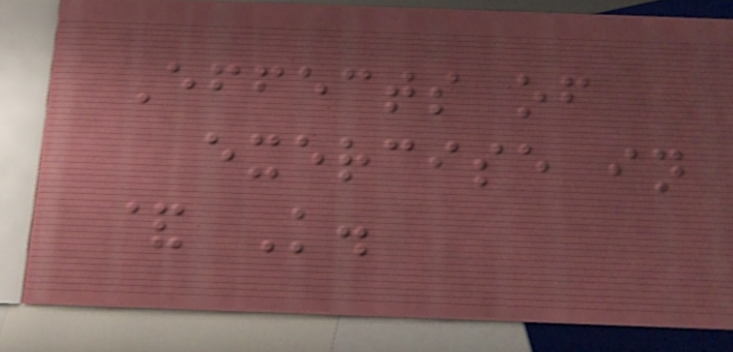Effects of
exercise in
& K.
